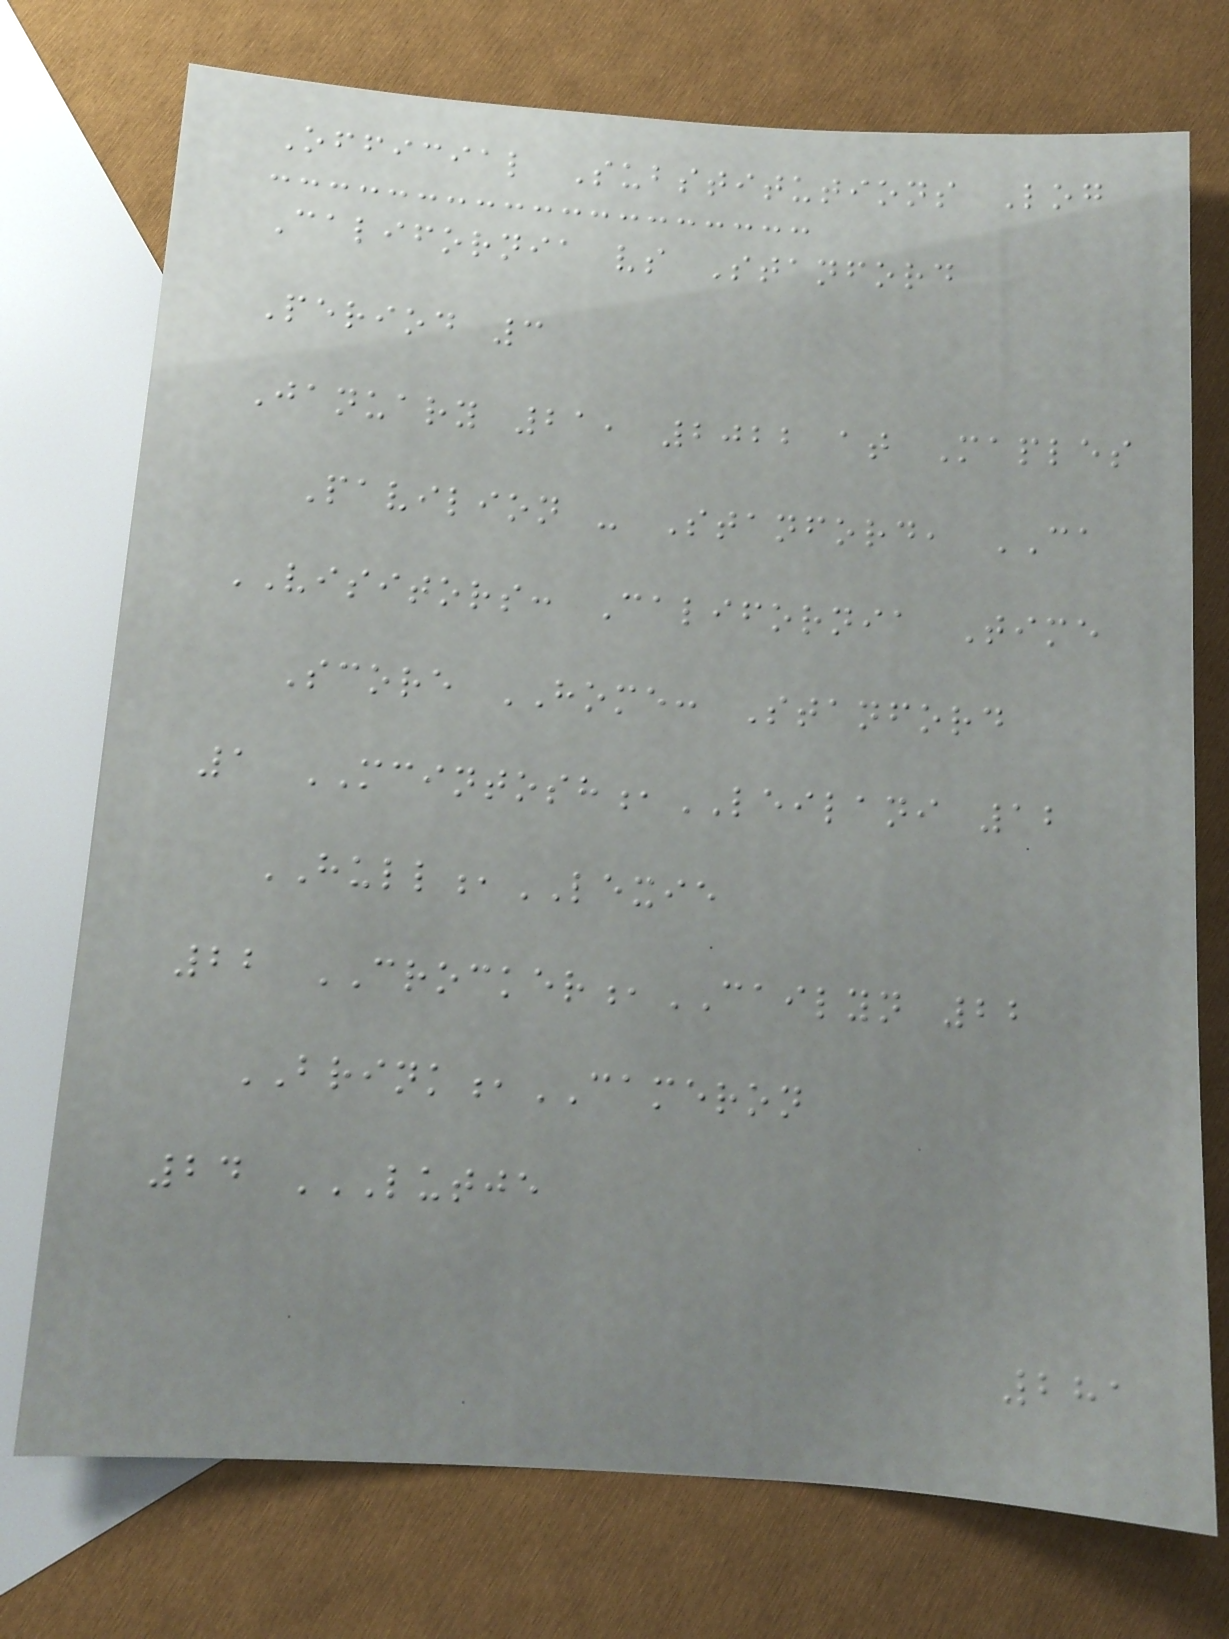Official Substitutions Log
California vs Stanford
Period 3
January 21, 2022 at Maples
Pavilion - Stanford, CA
VISITORS: California Time
Score HOME: Stanford
1 MCINTOSH,LEILANI 12
HULL,LEXIE
22 CROCKER,CAILYN 22
BRINK,CAMERON
24 LUTJE
281
